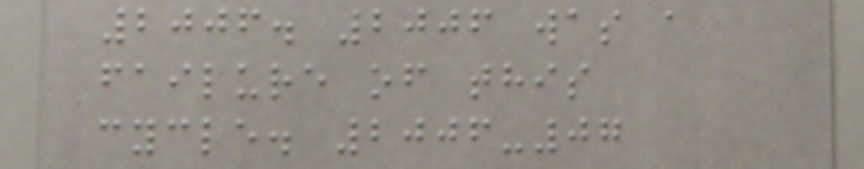2006. 2006 was a
failure of this
cycle. 2006-07
